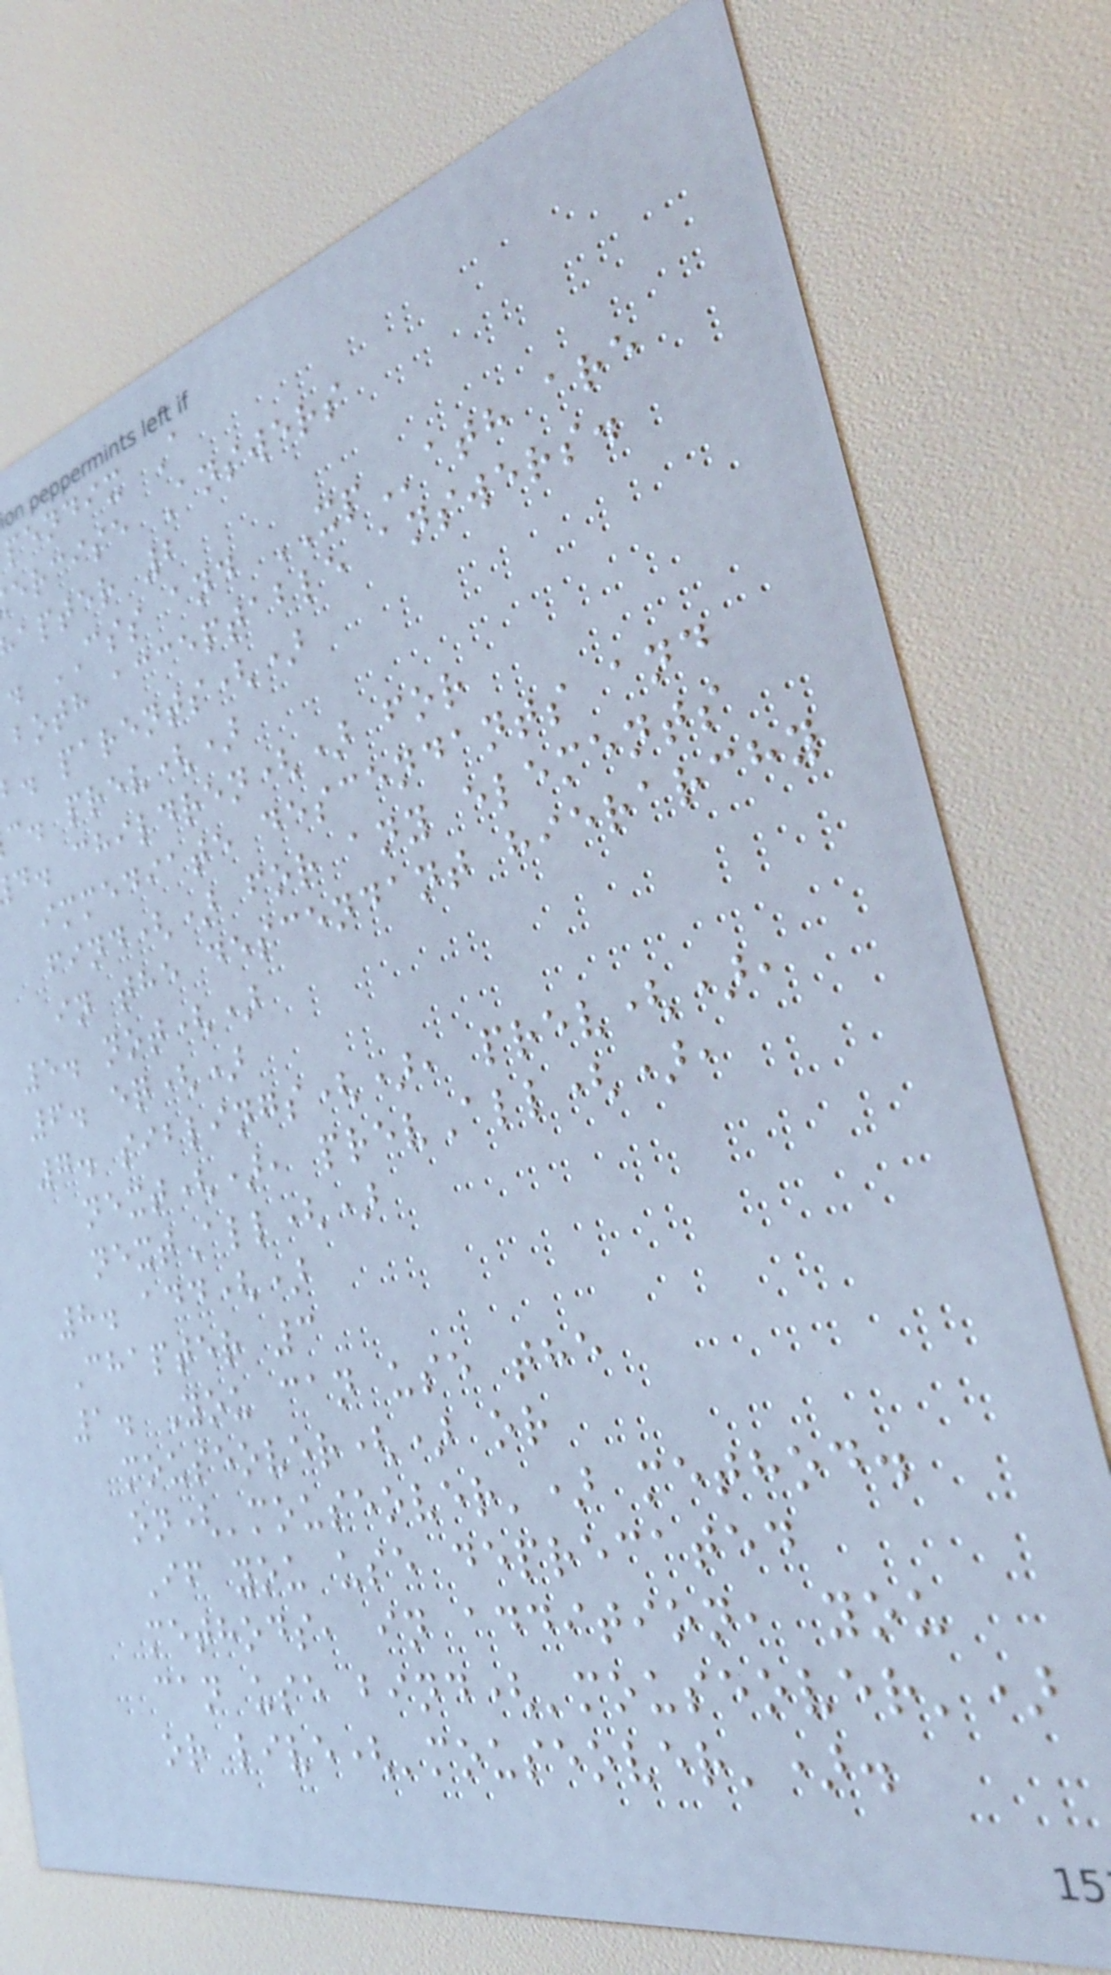pendix A
ercise Answers
apter 2
. CSS and XPath are
both acceptable answers.
. parents()
c. prev()
d. children() for
immediate descendants and
find() for any elements
in the descendant hierarchy
5. not()
6. eq()
7. siblings(), prev(),
next(), prevAll(),
nextAll()
8. add()
Chapter 3
1. You can use the
mouseover() or
on('mouseover') method.
If you use deprecated
methods, in addition, you
can use bind('mouseover')
or live('mouseover').
